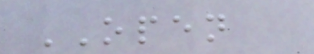OPEN
